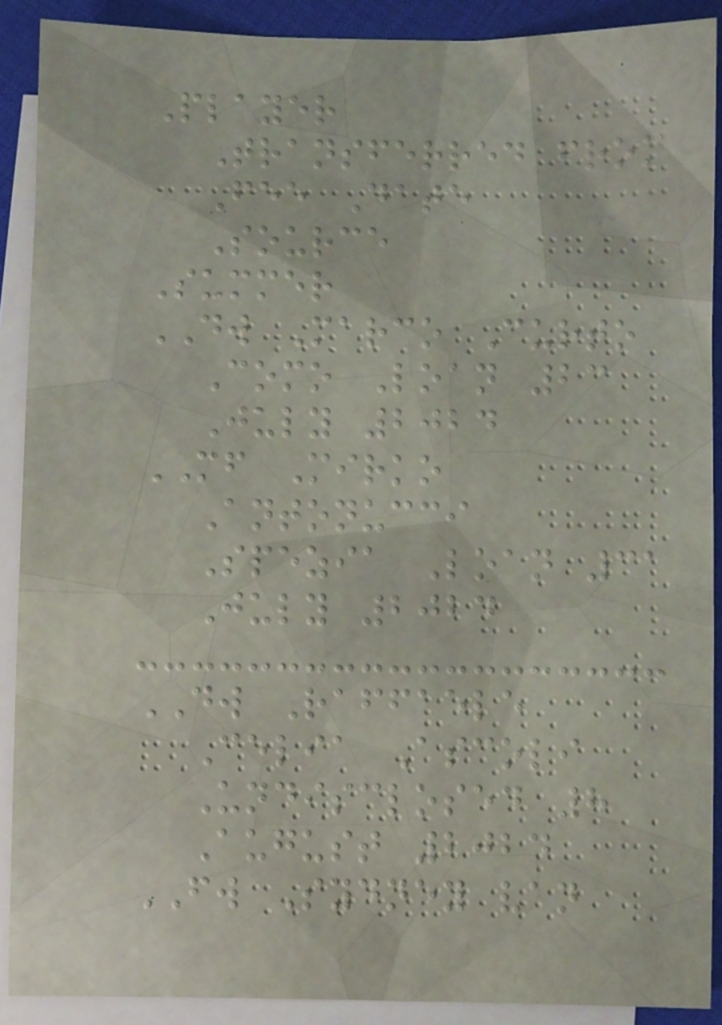Player
Transferred from
Fee Date
Source
Summer
DW Marco Curto
Como Loan 23
July 2024
MF Mirko
Antonucci
Spezia Loan 31
July 2024
DW Raffaele
Celia Ascoli
Undisclosed 8
August 2024
FW Sydney van
